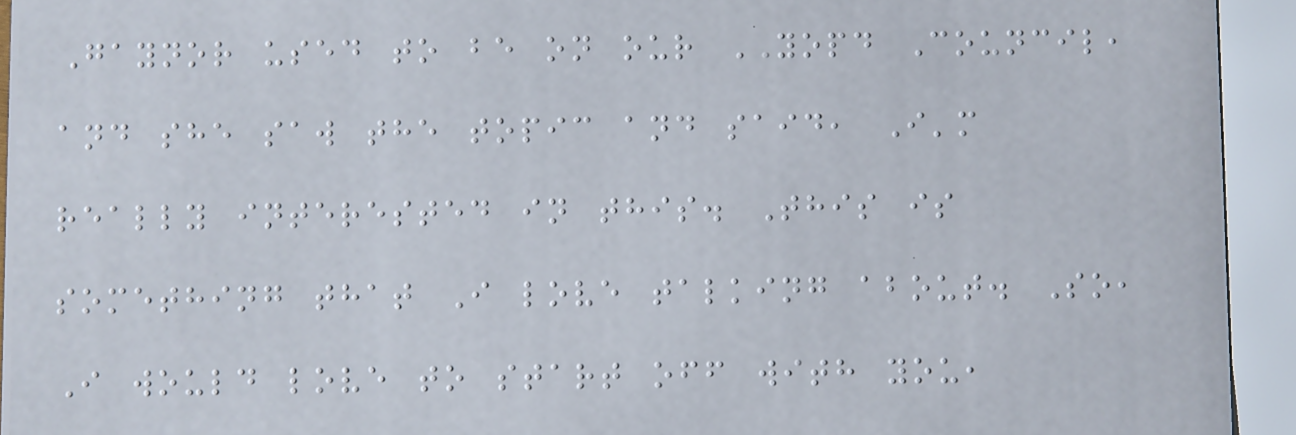Gaynor used to be on our YOPD Council,
and she saw the topic and said, I'm
really interested in this. This is
something that I love talking about. So,
I would love to start off with you,
